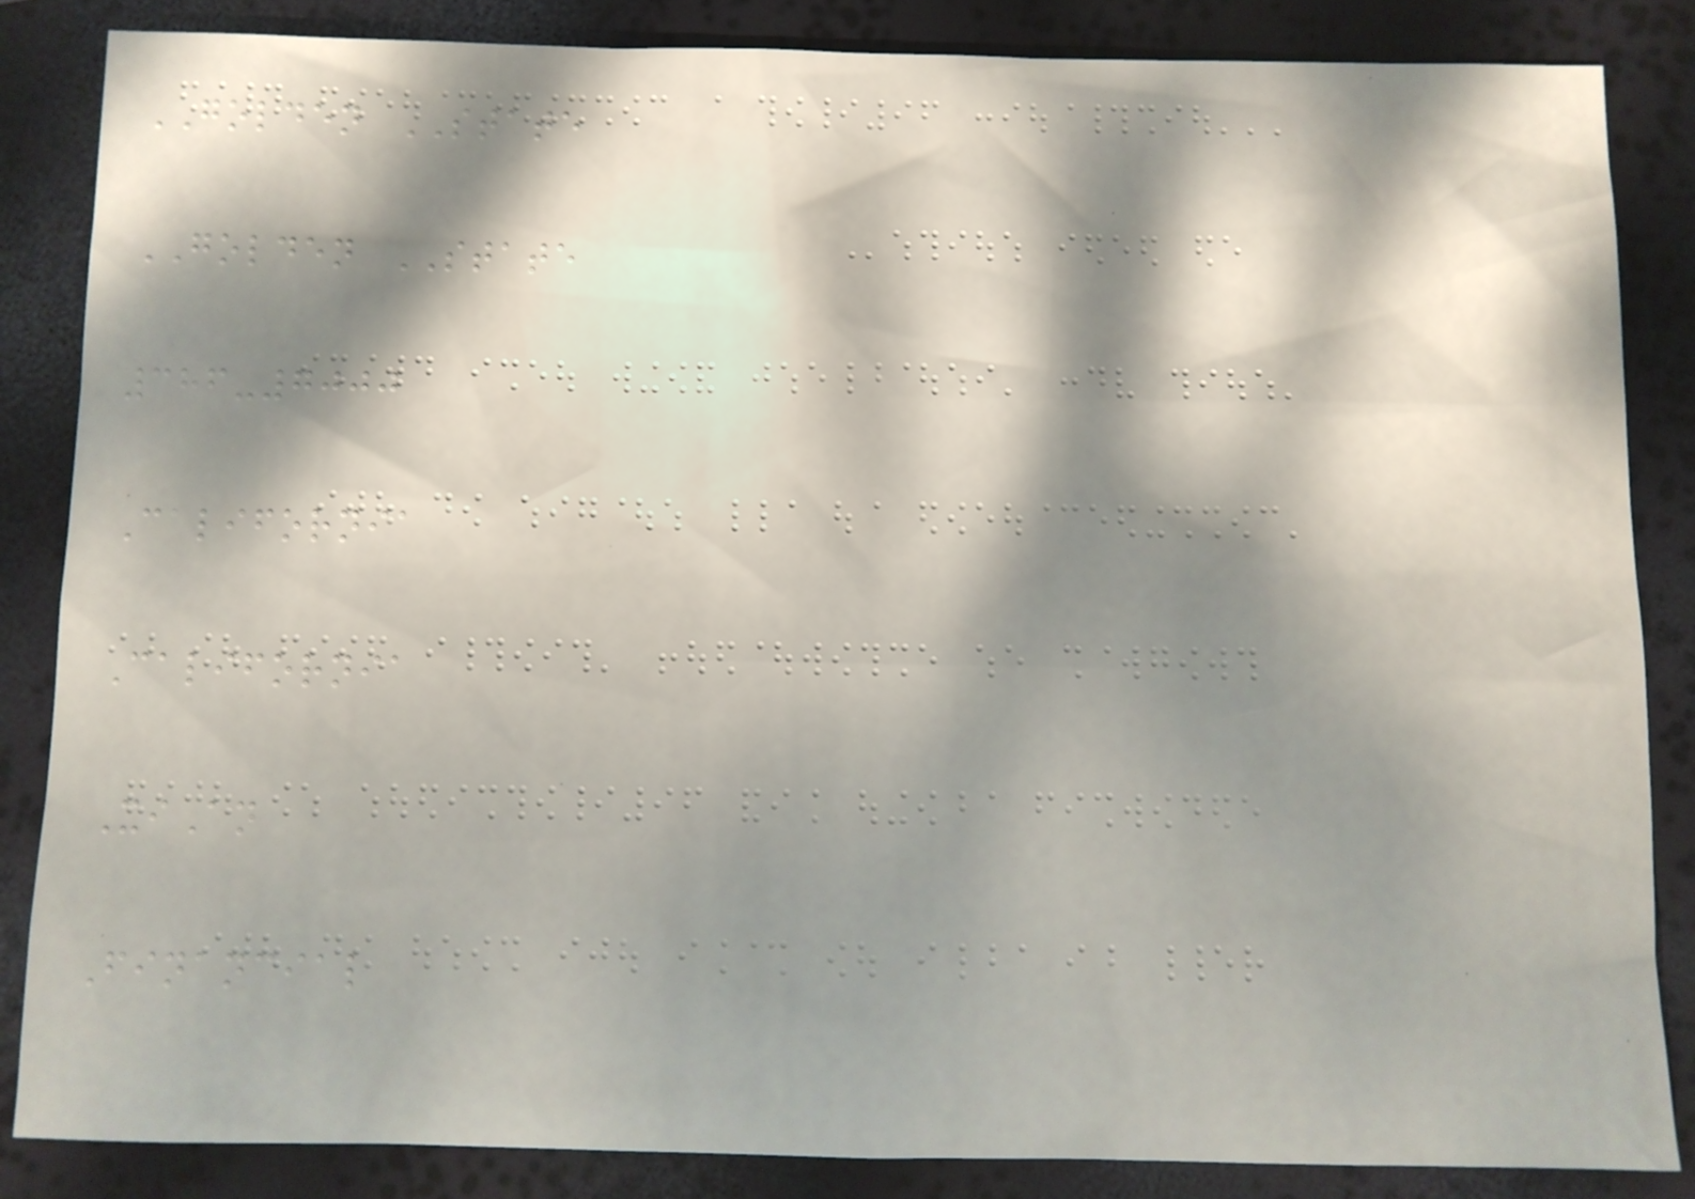GOLDEN STATE
GOLDEN STATE
386-7000
California
California
XiAn
Financial
